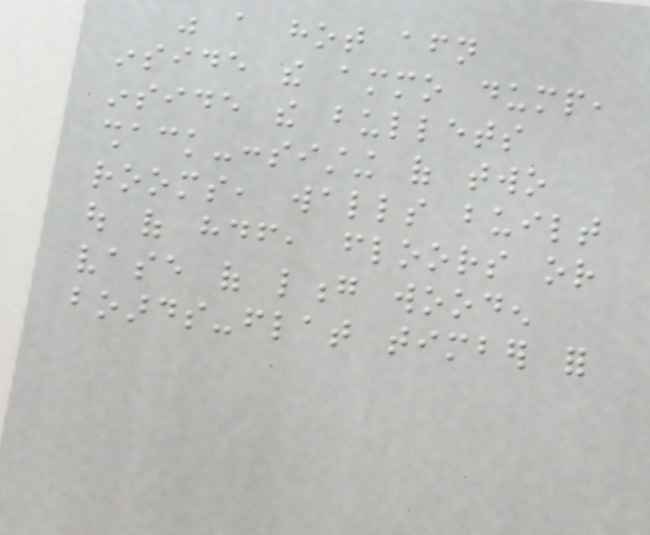was a hot afternoon
inside the ammo dump,
inside the bullets
shack-consisting of two
rooms, walls built
out of hdf, floors or
vase of long wooden
boards-flat timber for
